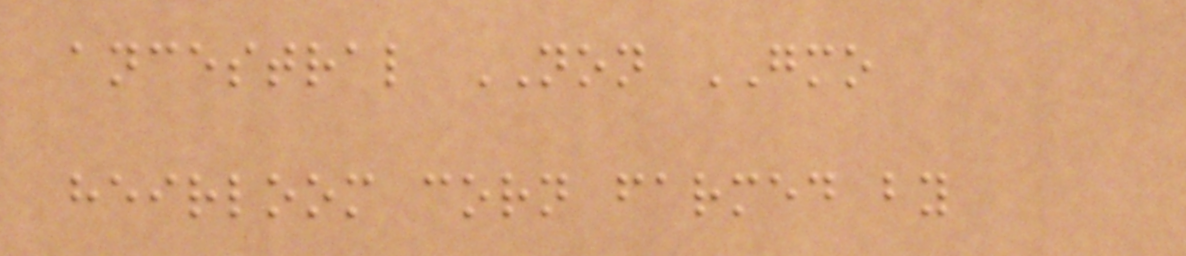ancestral NON GMO
heirloom corn farmed by
